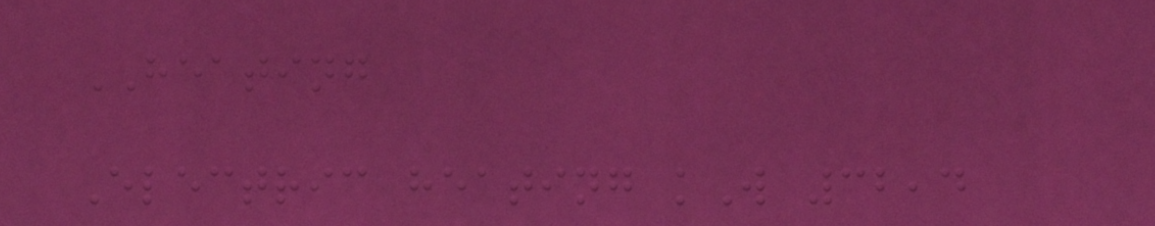HEATING
Electric heating kW 32,4
